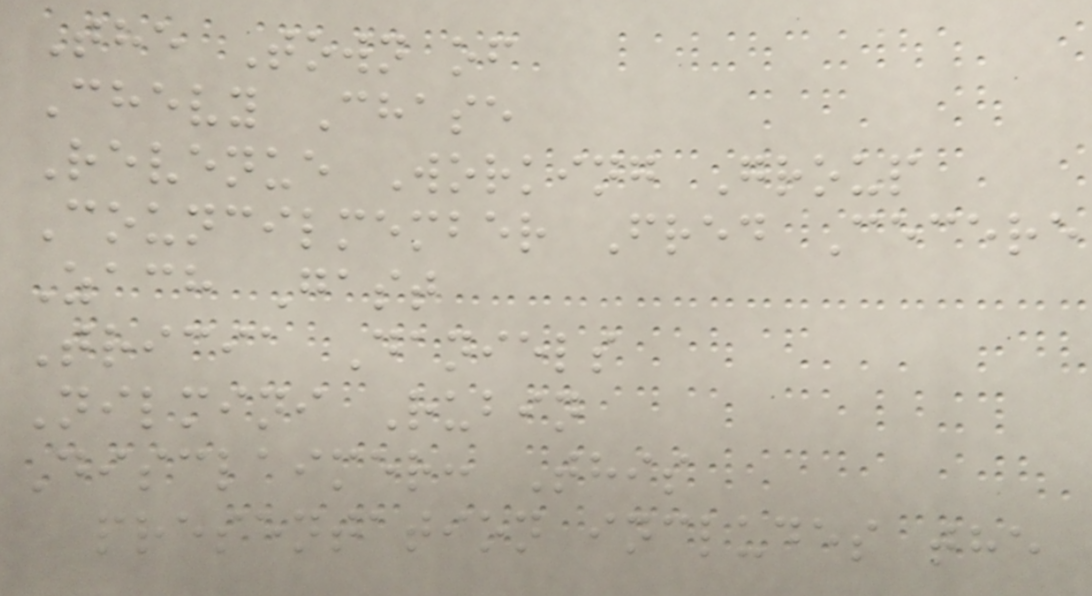The Town of
Chevy Chase
Revenue Working Group
Councilmember Fred Cecere
Zach Gast
Tricia Daniels
Nilmini Rubin
Disclaimer: This
presentation includes the
